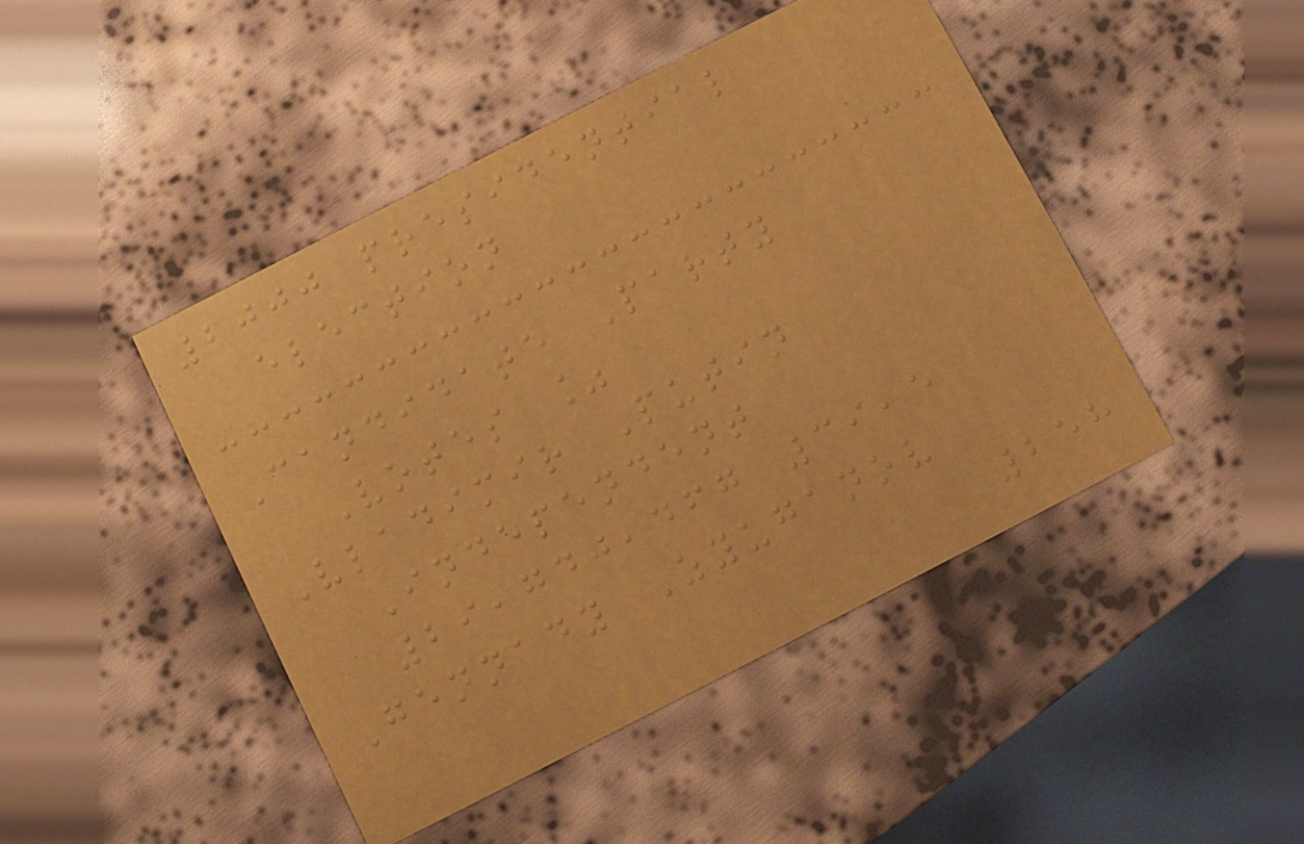2000 presidential
election
Candidate Party
Votes %
Vladimir Putin
Independent
29,740,467 39,5
Gennady Zyuganov
258
